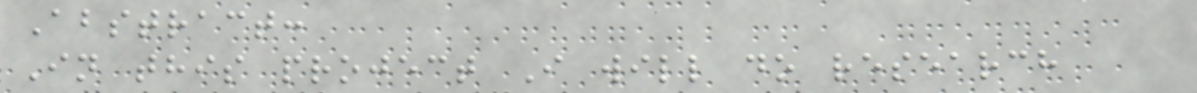Abstract:
In this project I will do research
